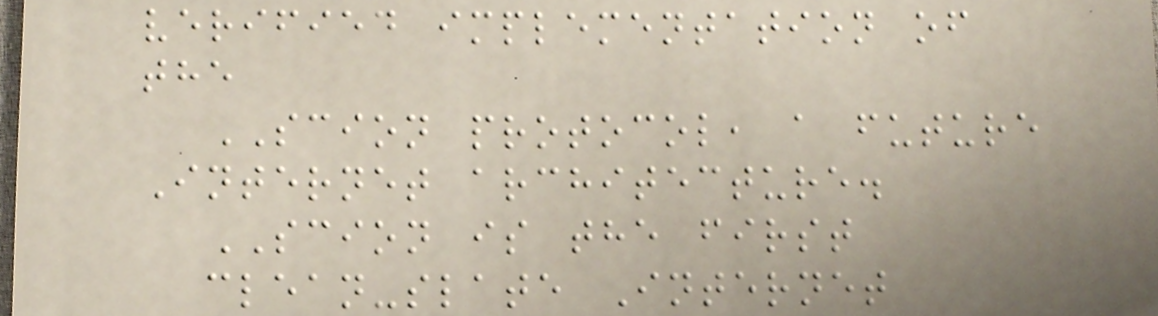verified implementation of
the
SCION protocol, a future
Internet architecture.
SCION is the first
clean-slate Internet
